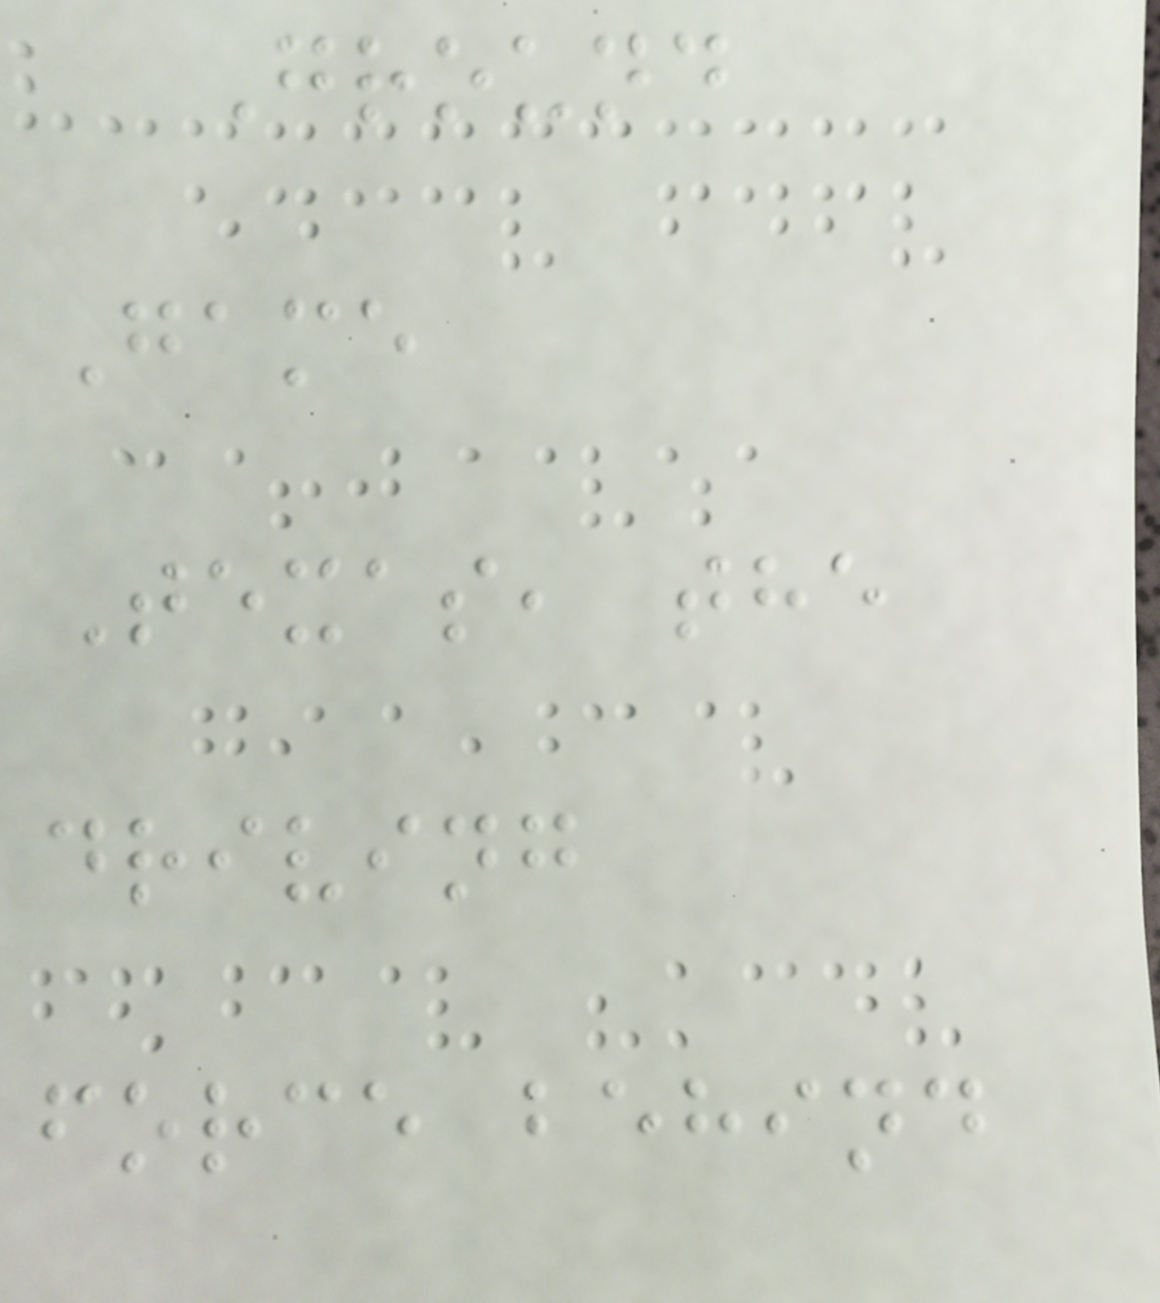Ground
Game
Texas, the
driving
force behind
